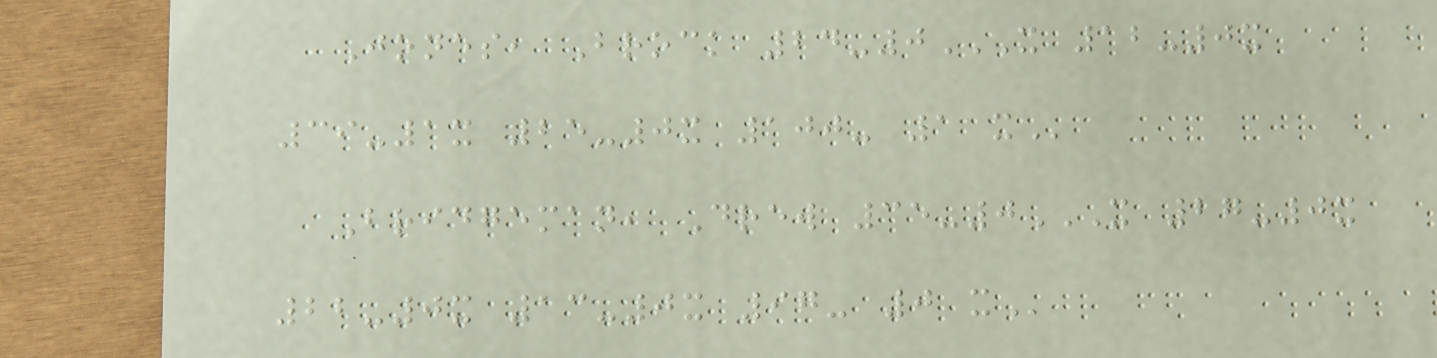Jones, Brock 24-0X 12-0X
39-1X 25-0X 100- 1 X
Bridgeman, Drew 35-0X 27-0X
22-0X 13-0X 97- 0 X
